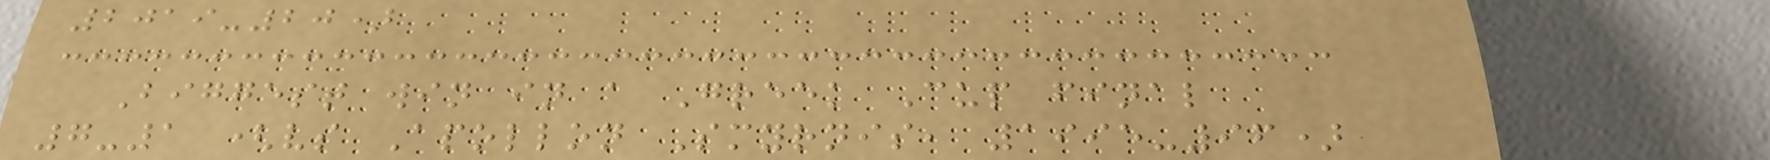2019-20)
Biggest win in a Greek Cup final
7-1 (vs Apollon Smyrnis, 1995-96)
